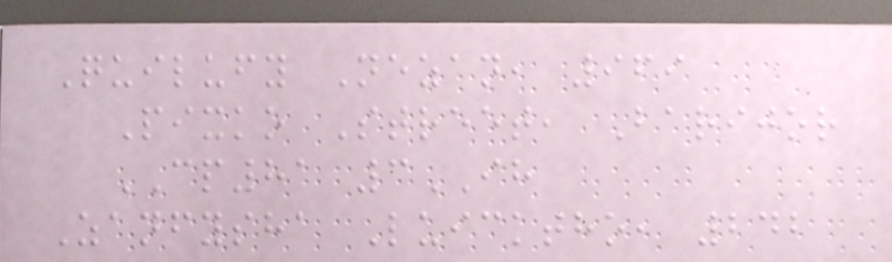Quilufy Nezan, 969
Pixko Street, Barijor
CP81 3IH
Zanfysha Luicktho, 242
